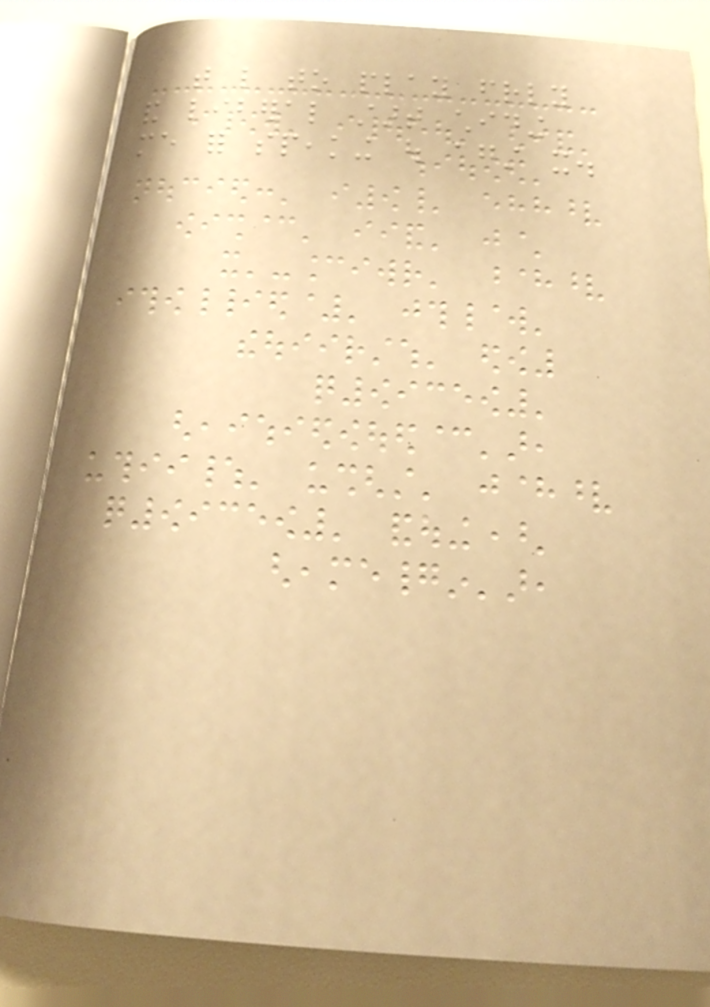that like to play friendly
and liberal start chiding
me for speaking out against it.
